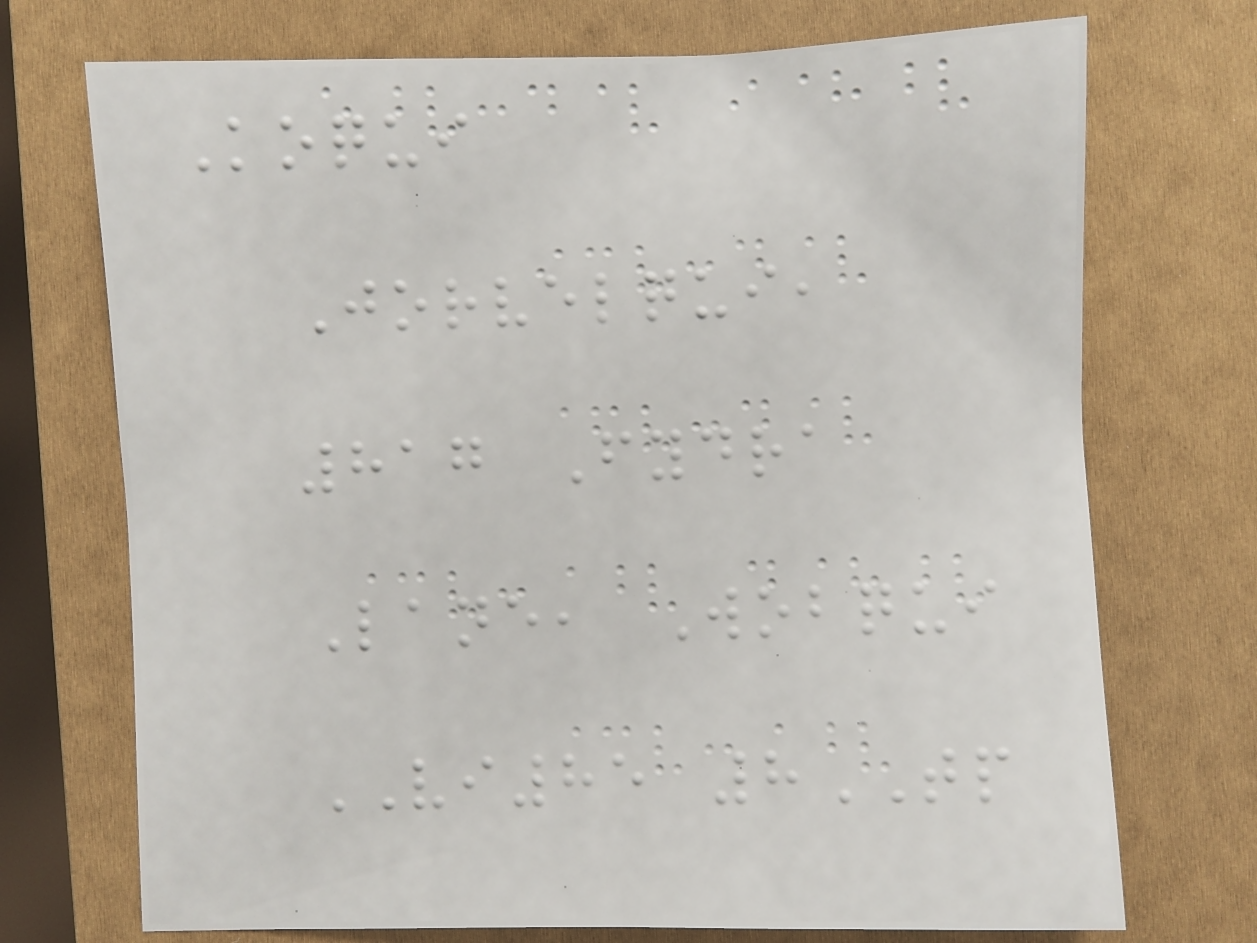Koqui
Jorvelqui,
817 Fydra
Lane, Wobqui
VI85 8TP
